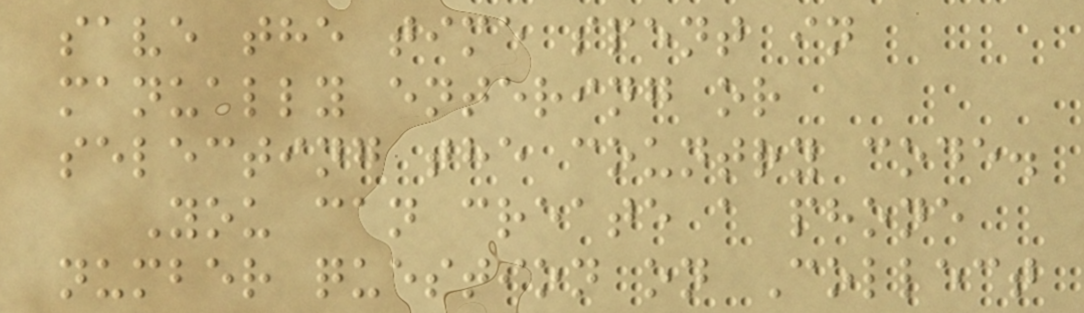save the time spent in
manually entering or
selecting the country code.
You can create a phone
number question on Collect
